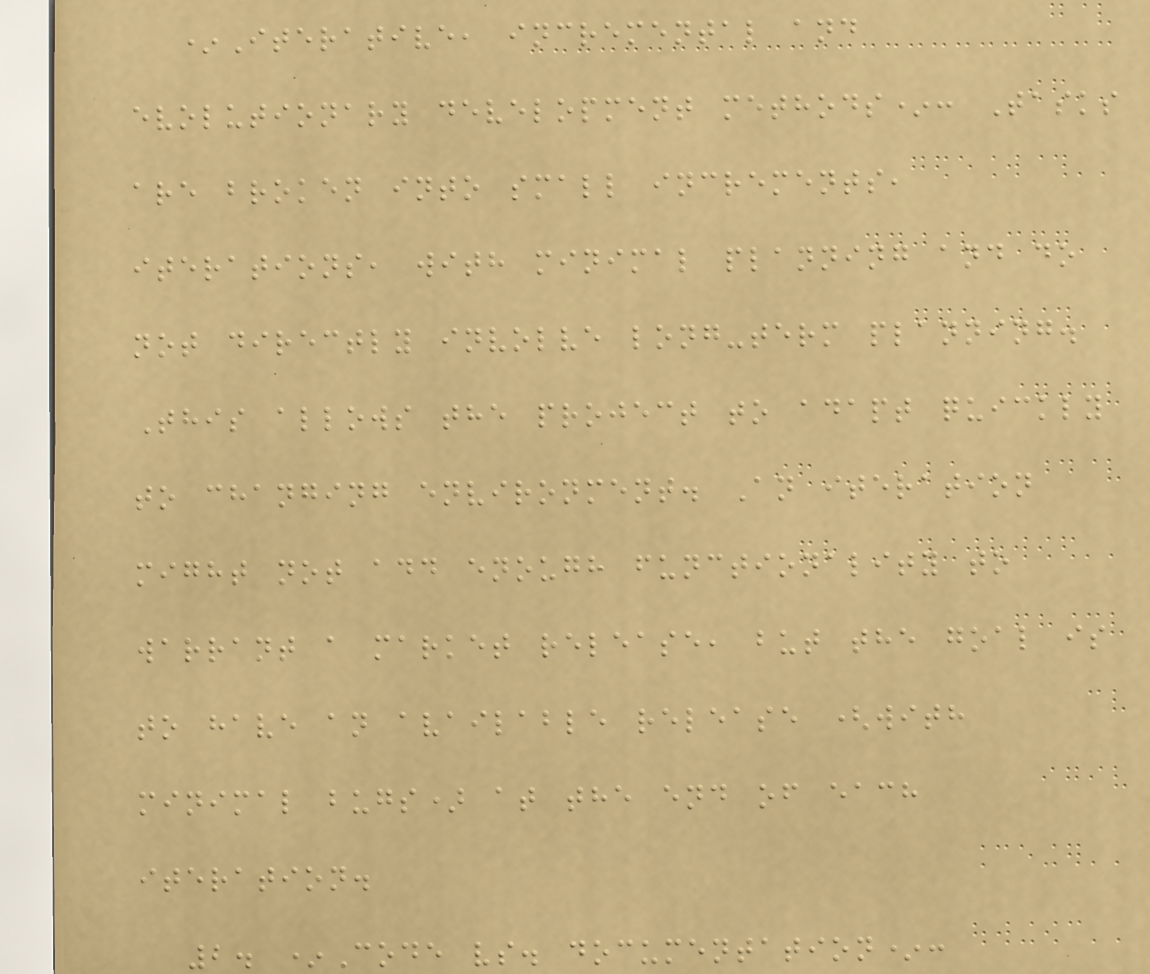*Iterative, incremental and
evolutionary development methods*: Tasks
are broken into small increments,
iterations, with minimal planning and do
not directly involve long-term planning.
This allows the project to adapt quickly
to changing environment. An iteration
might not add enough functionality to
warrant a market release, but the goal is
to have an available release (with
minimal bugs) at the end of each
iteration.
2. *Code vs. documentation*:
